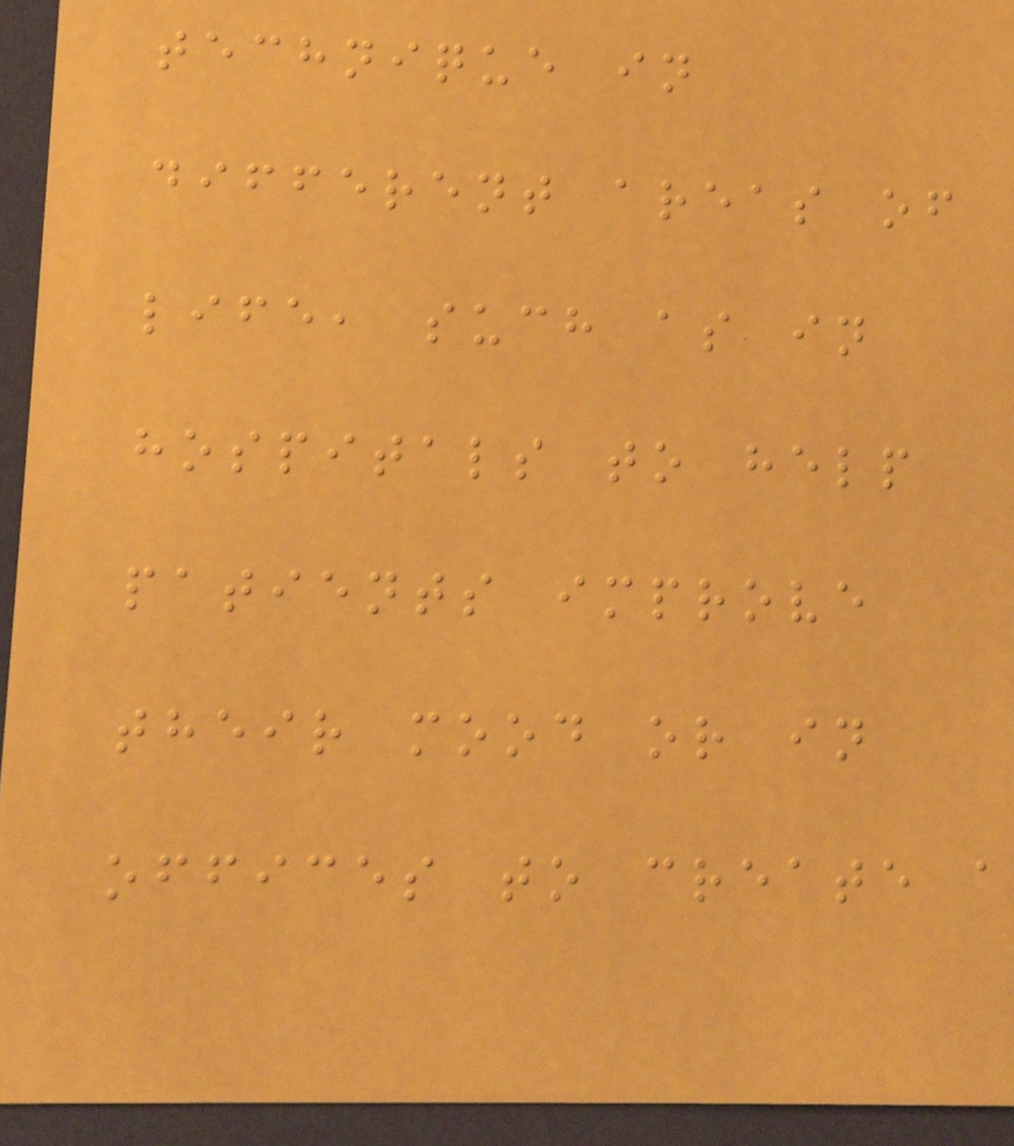technique in
different areas of
life, such as in
hospitals to help
patients improve
their mood or in
offices to create a
